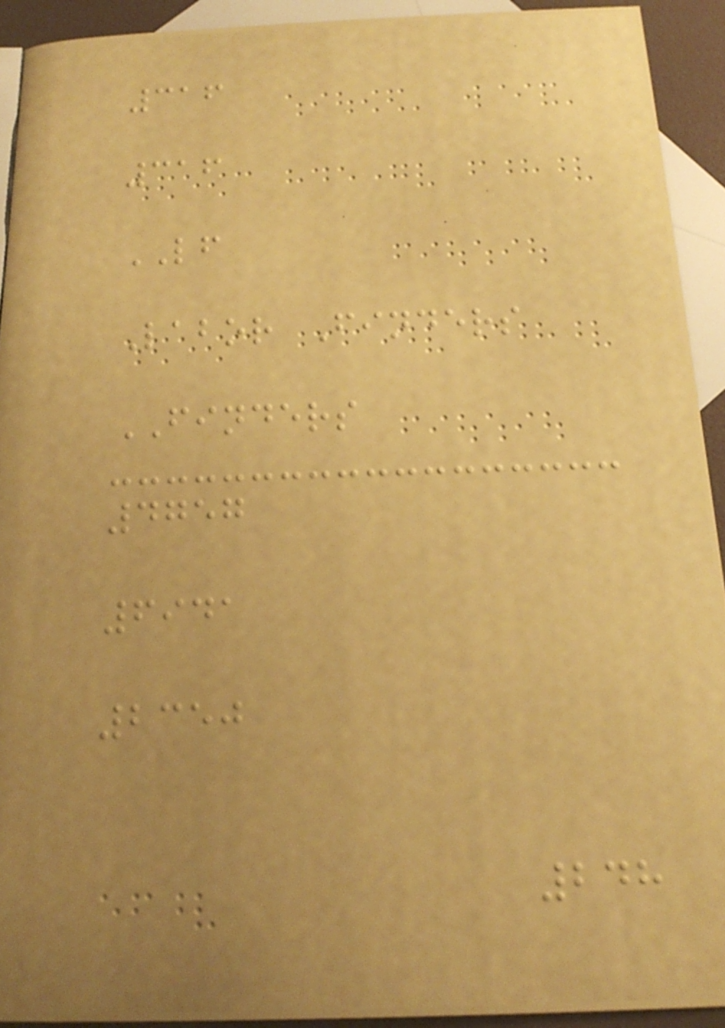316
316
LF
Labor Finders
FINDERS
4757
6941
2350
248
